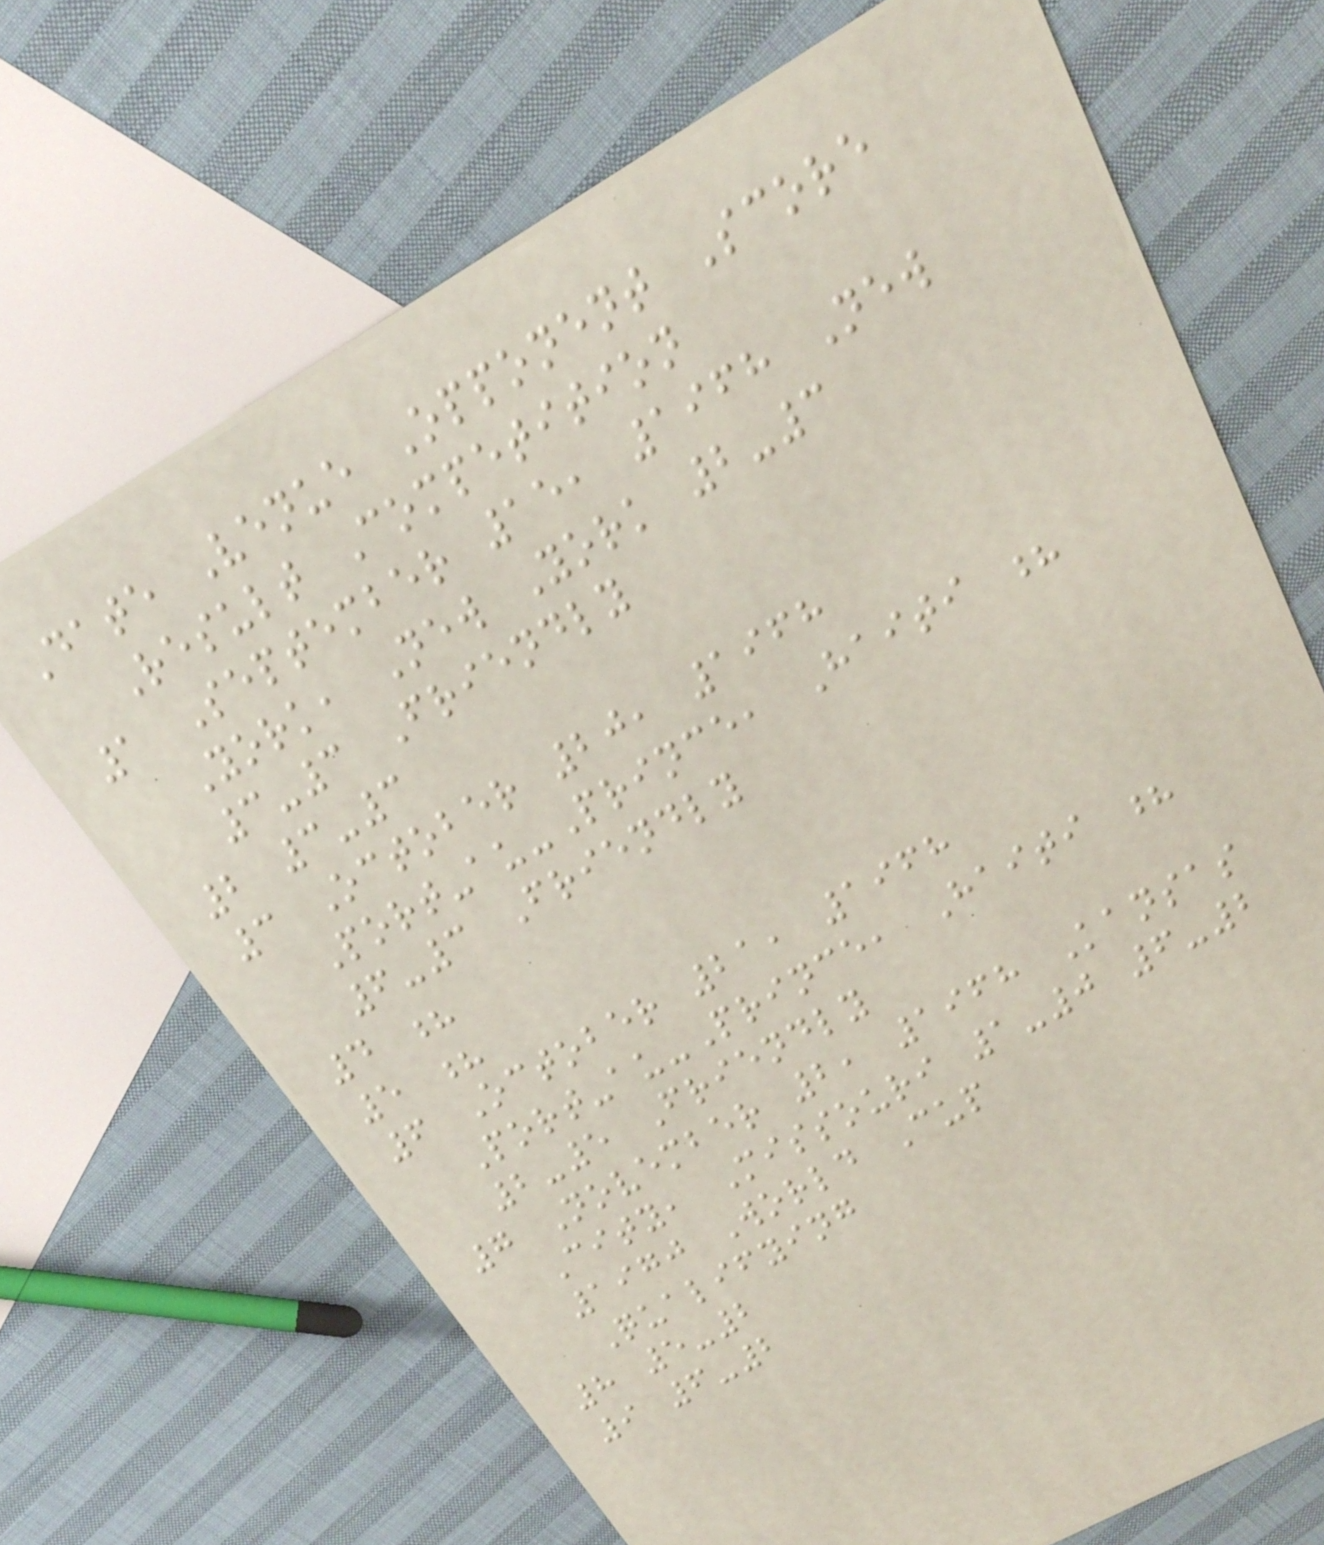Date Venue Opponent Score
Result Competition
1 September 15, 1968 New
York, New York 2-3
3-3 Friendly
2 3-3
3 October 20, 1968
Port-au-Prince, Haiti ?
6-3 Friendly
4 ?
5 ?
6 October 21, 1968
Port-au-Prince, Haiti ?
2-5 Friendly
7 November 2, 1968 Kansas
City, Missouri 1-0 6-2
1970 World Cup
Qualifying
8 5-2
9 6-2
